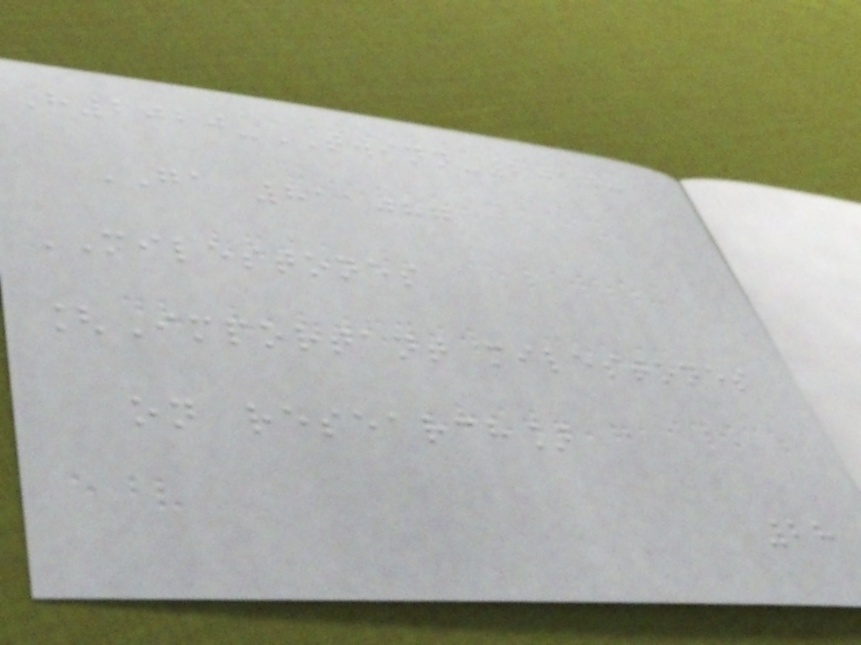H2020-TWINN-2017:
GA 811087
MILESTONES
[Important milestones
on research]
28
